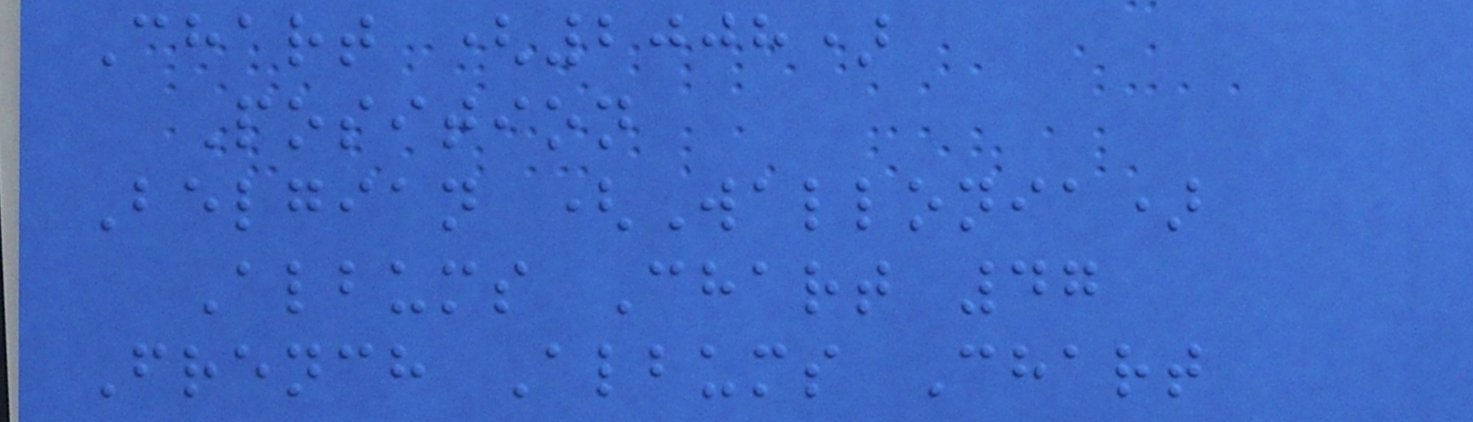Chart (2008)
Position
Belgian (Wallonia)
Albums Chart 47
French Albums Chart
